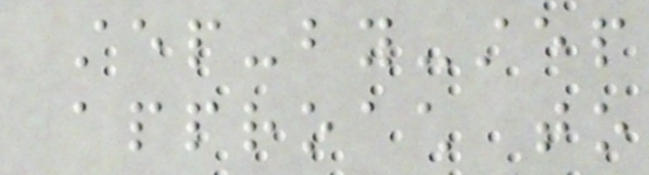step-by-step
approach to
